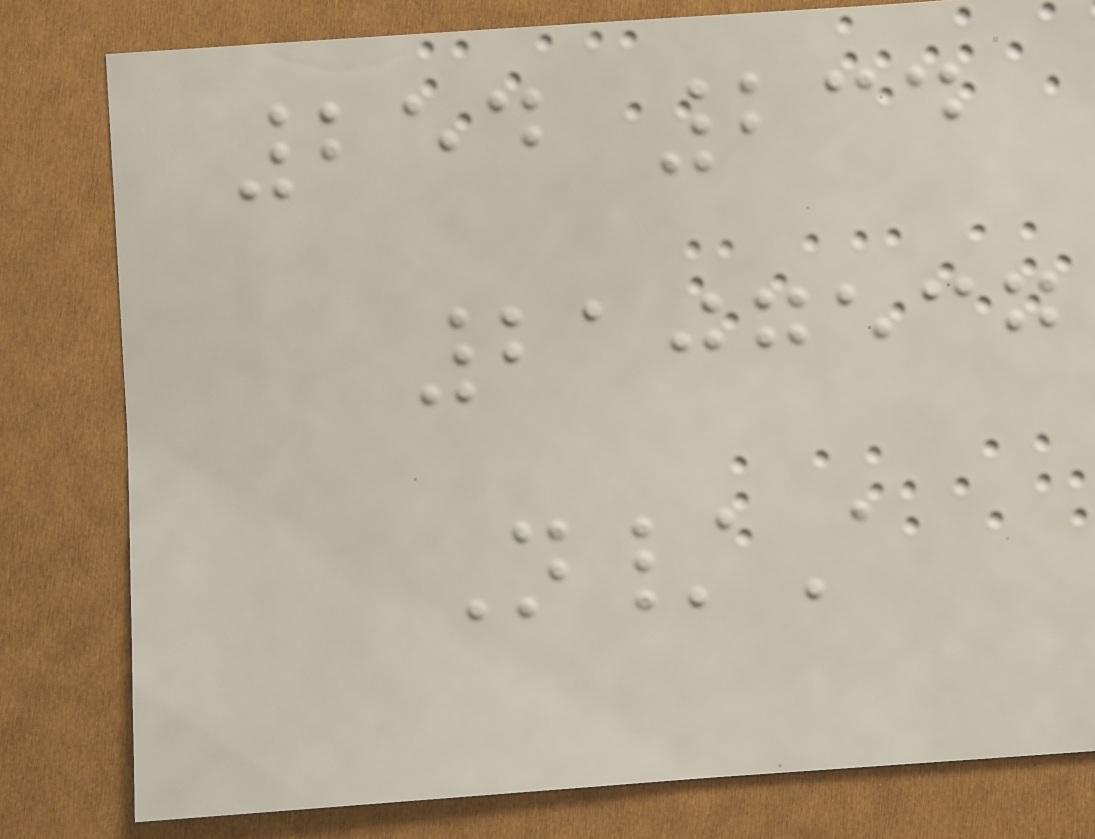254 234
2107537
N/A
